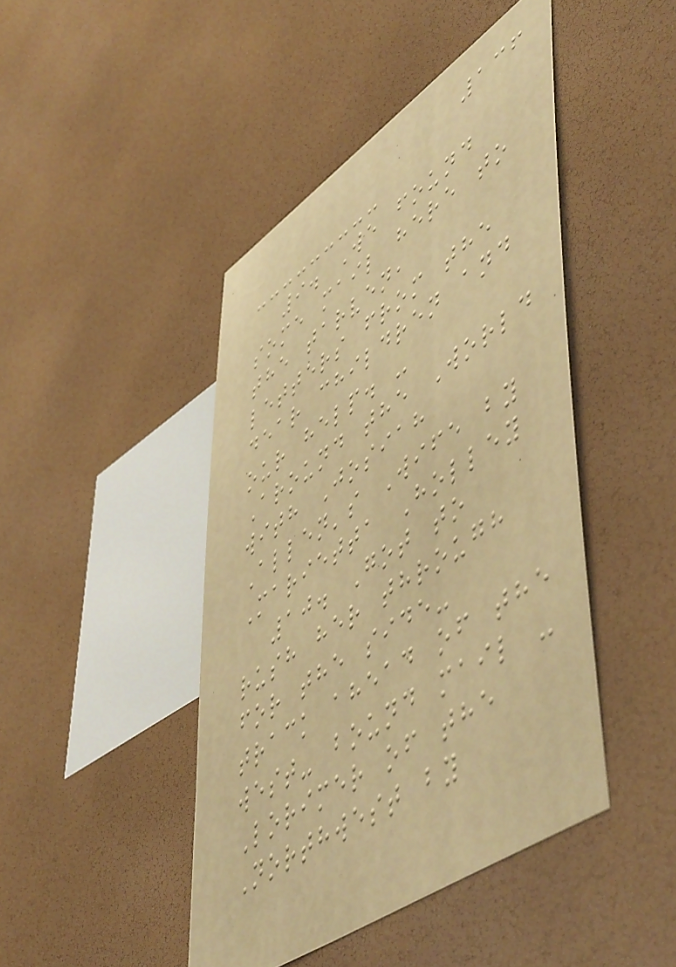136
9. We found
some mail here to
the tarven,
letters from the
dear children and
our help. -
Around the World
with Josiah
Allen's Wife by
Marietta Holley
10. Got to
rush her through
for the side-
track ahead of the
west- bound mail -
Lorimer of the
Northwest by
